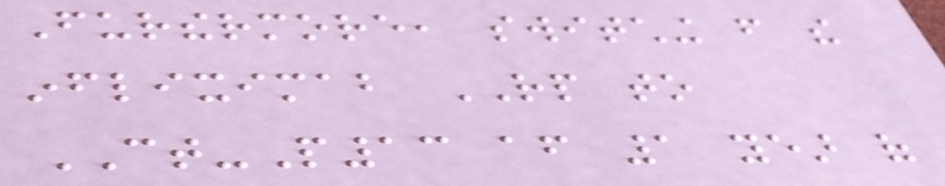Furthermore, switching from the
infliximab RP to
CT-P13 after 1 year of
